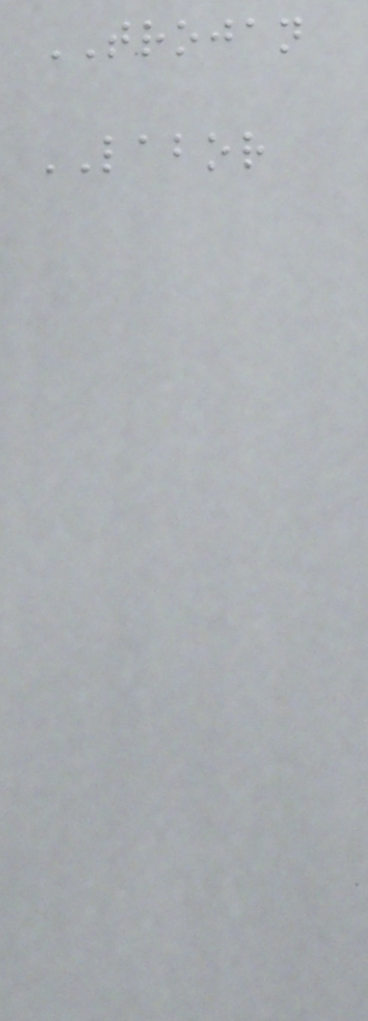TROJAN
LABOR
